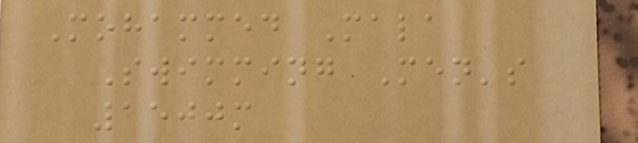Mohammed Mala
Swimming Men's
1500m
